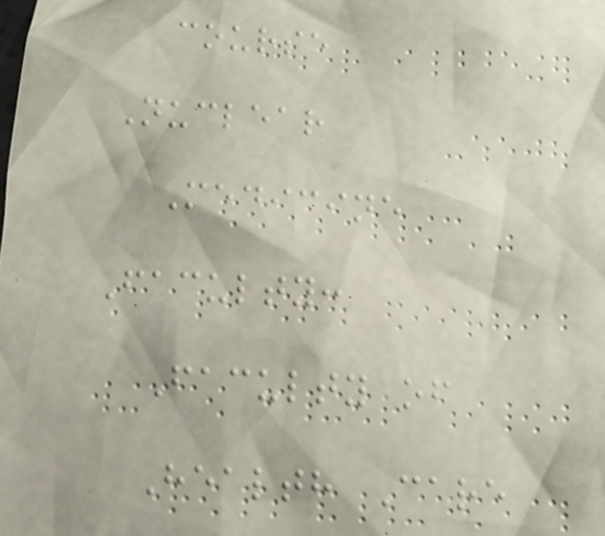course
Nuclear
Medicine
Faculty:
Faculty of
Health Care
